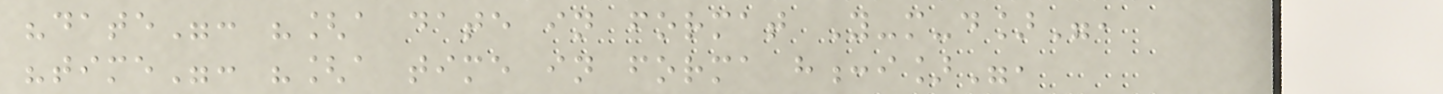"date": "[a date in format Y-m-d]",
"time": "[a time in forma h:i]",
